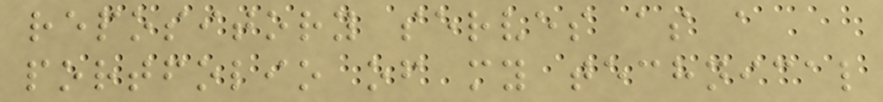repository serves as a
portfolio of my technical
